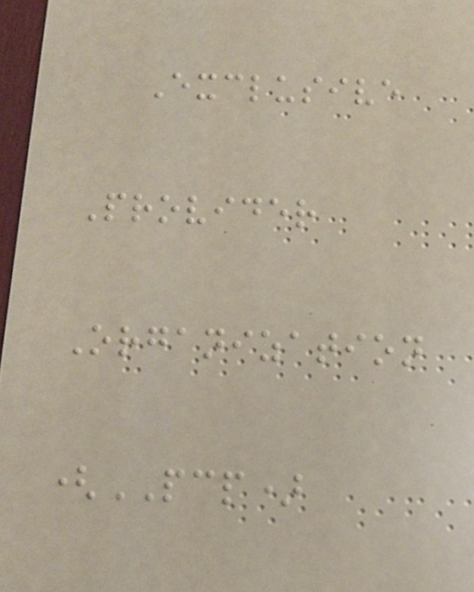Exclusive
Provider
Organization
(PCP)
